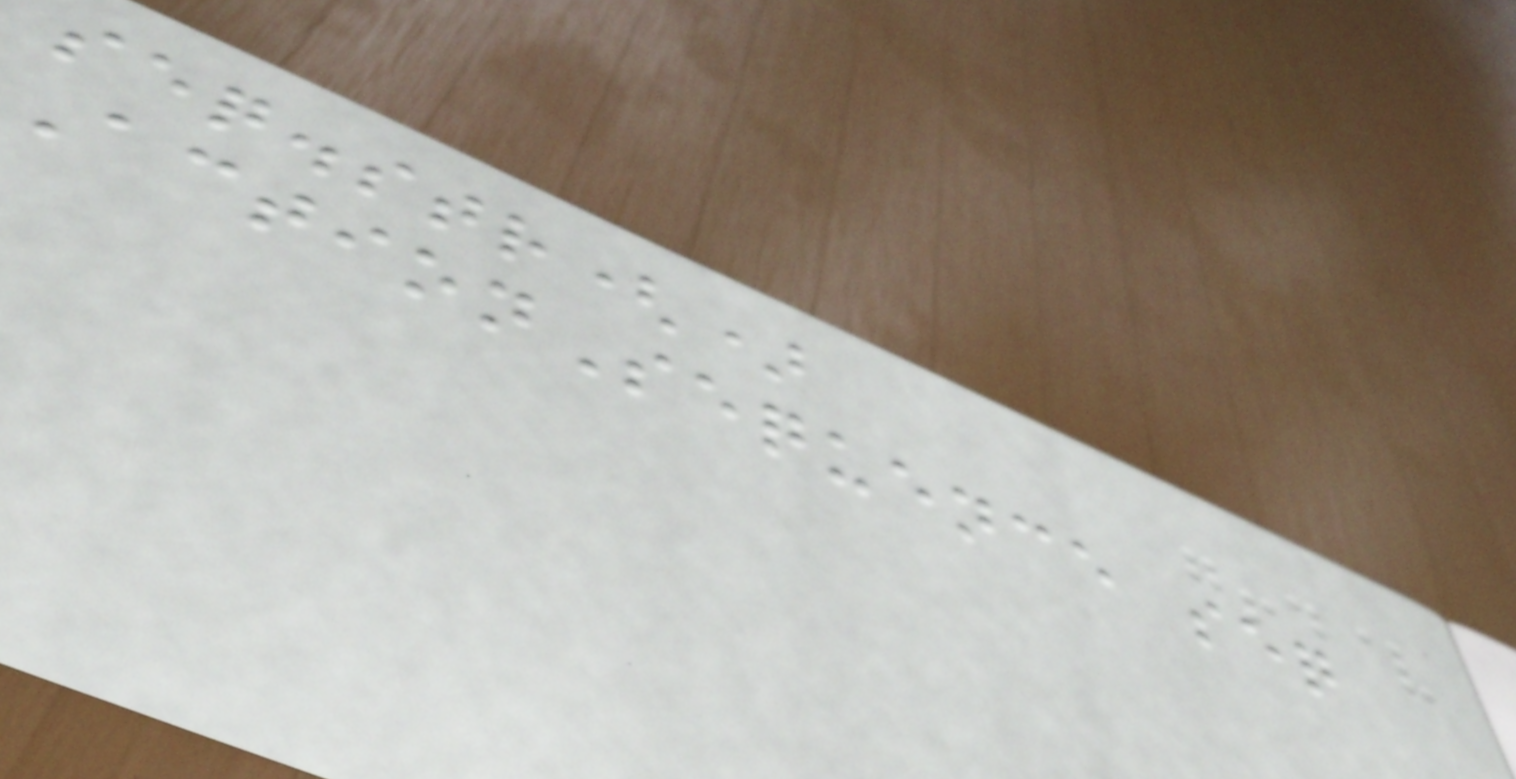seq.str()
ActionSequence seq
